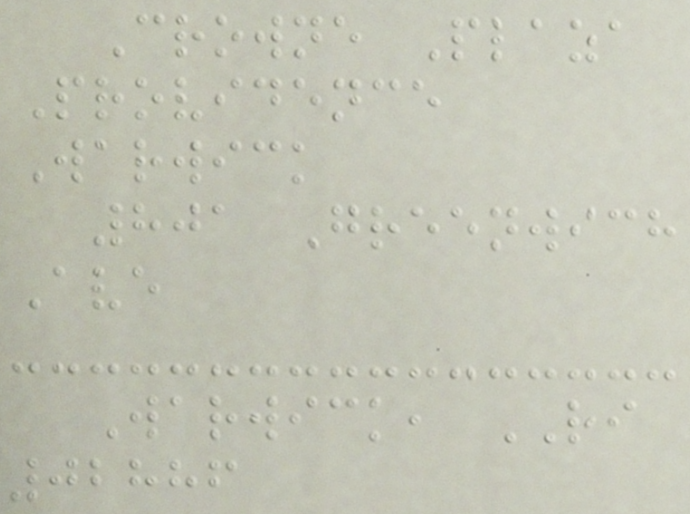Crowne Plaza
Providence
Warwick
801 Greenwich
Ave
Warwick, RI
02886
